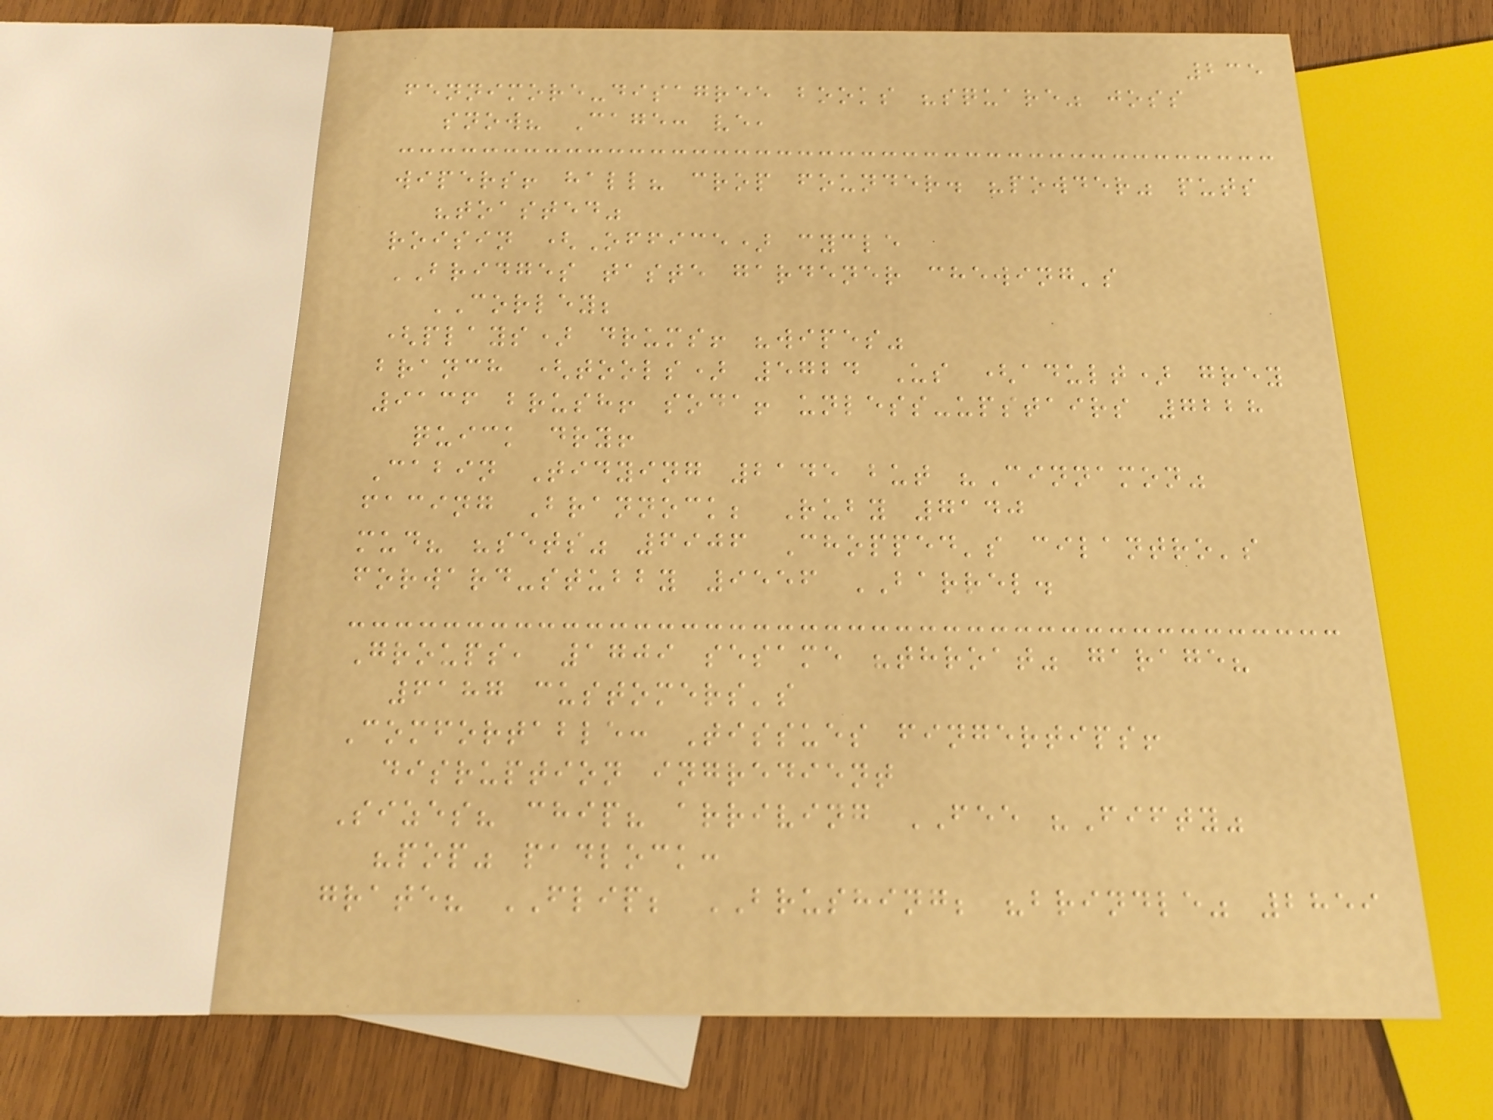235
fennimore-disagree books "square" joss
snow? Cage: ve,
wipers! hall? crop founder. "powder" puts
"toasted"
roisin (Office) cycle
BRIDGES taste gardener chewing's
CORLEY;
(plays) drums! "wipes"
branch (tools) 5724 Us (adult) grey
9136 brush! soda! unless-upstairs 7228
quick dry!
Cabin Tidying 2145 but "Cinnamon"
facing Brannock; Ruby 7140
mud? "sets" 6906 Chopped's cilantro's
forward-stubby 9556 BARREL.
Groups, 1709 sesame "throat" garage?
6187 customers's
Comfortable: Tissues fingertips!
disruption ingredient
Sizes? chip? arriving FEE "Fifty"
"pop" padlock:
grate? FLIP; BRUSHING; "brindle" 2859
